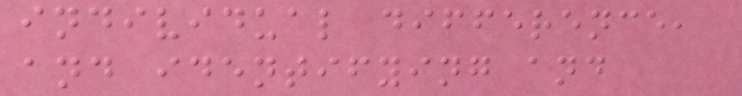individual difference,
and identifying and
